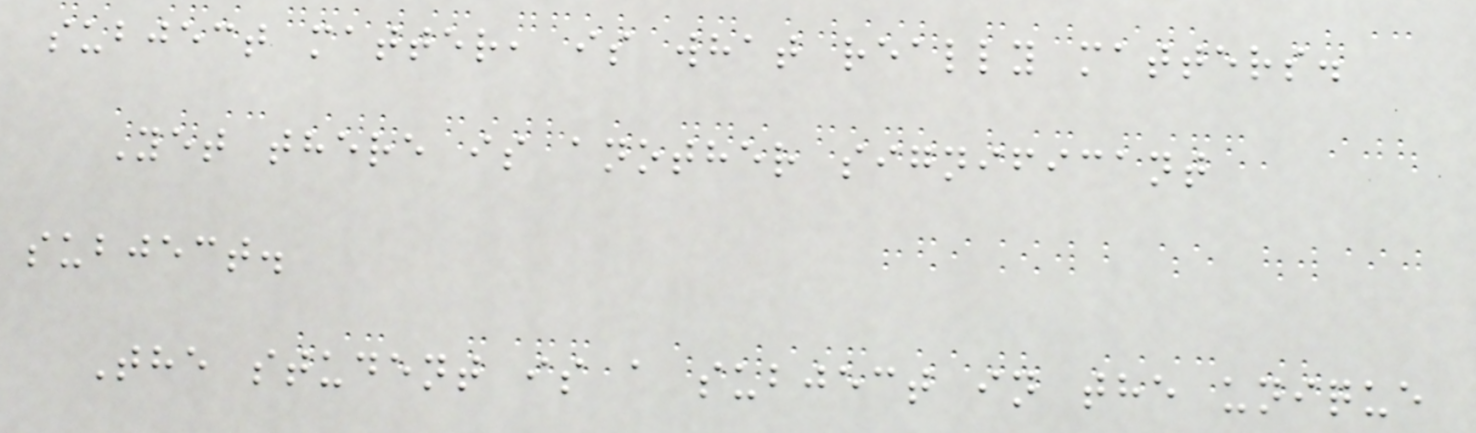subject matter, is what really matters.
Yet there is another significant
subject.
The student is a subject in the unique
